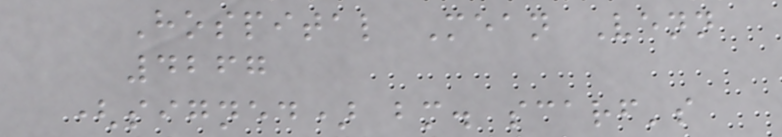Hospital Mean Venn
4267
(signed) bm. scarf's
